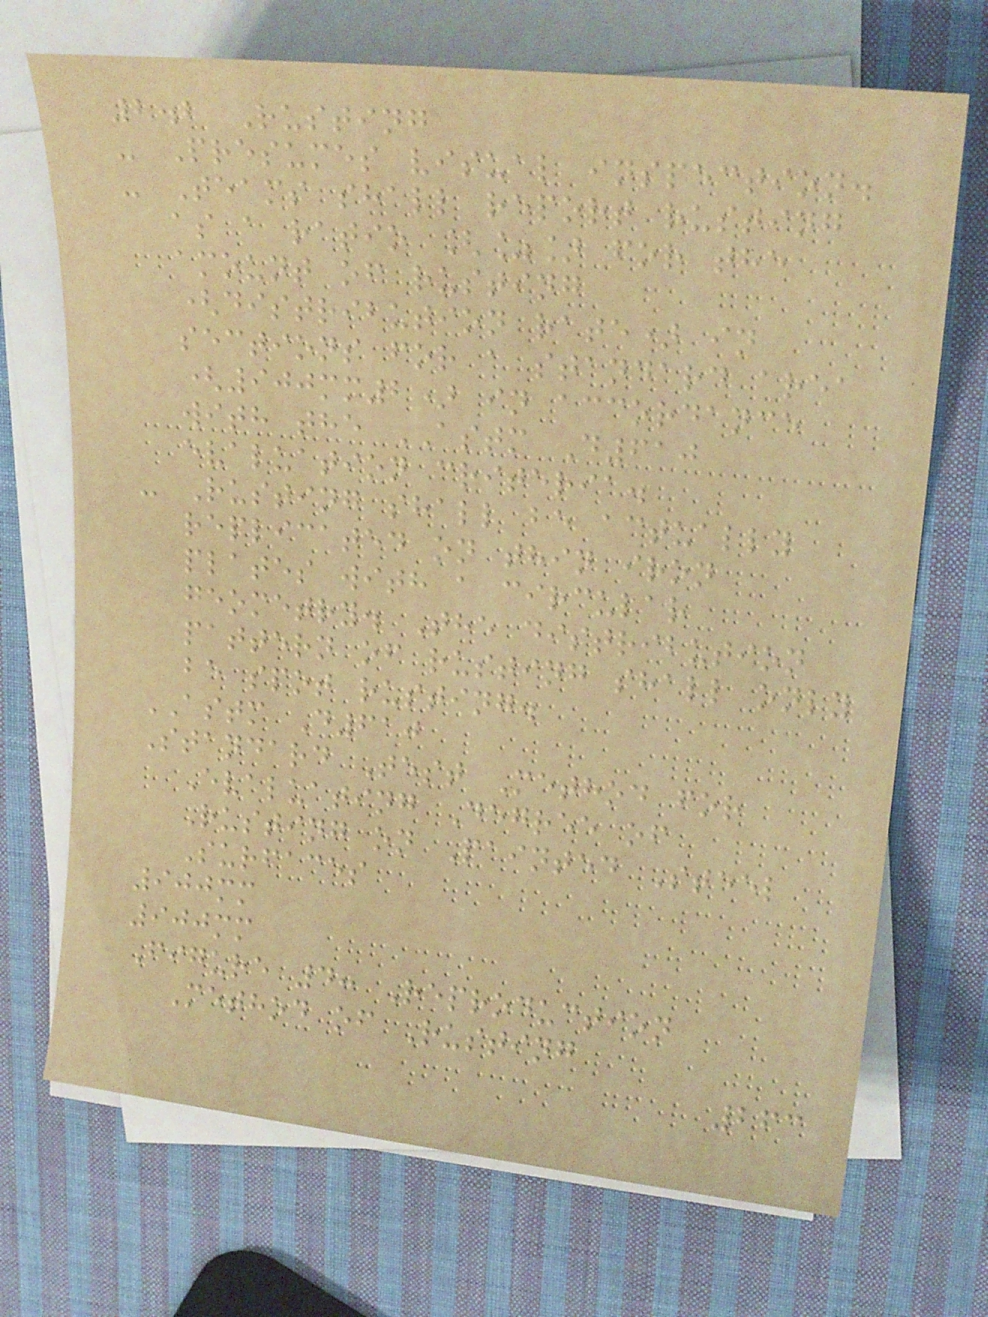2.2 Rusting
- Presumes visual inspection.
- Teams shall report rusting
as a ratio [%] for the
amount of rusting
(distribution rate) in
sections for a standard area
(900mm2) in accordance
with the ASTM D610
evaluation criteria.
- Rusting shall be actually
replicated on thin iron
plates with a circular
geometry. The distribution
pattern of rusting shall only
be spot rusting.
ASTM D610
Standard Test Method for
Evaluating Degree of
Rusting on Painted Steel
Surfaces
900mm
900mm
Figure 4: Reproduction
Method of Rusting
263
